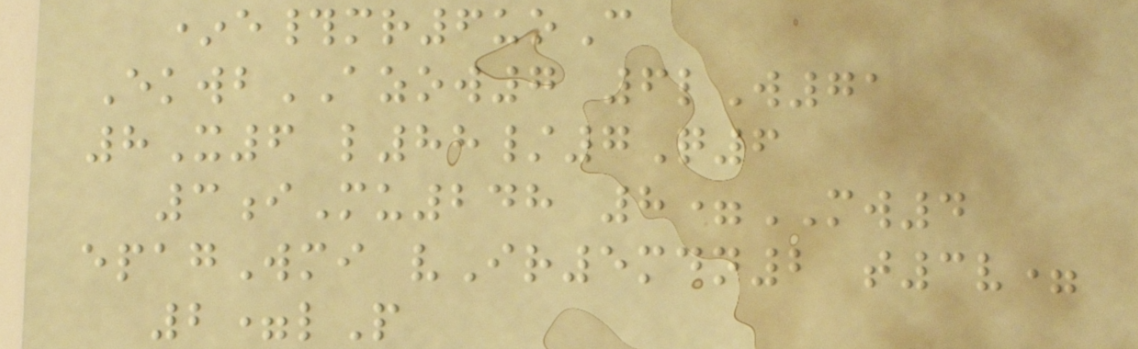*e#mr6uoC
EkwbAZOW7 6lW71
8X6 l88/7Q6
3iMu248 8=MW4
epagWmi vIr5mdn2 t3v=
2=lP
